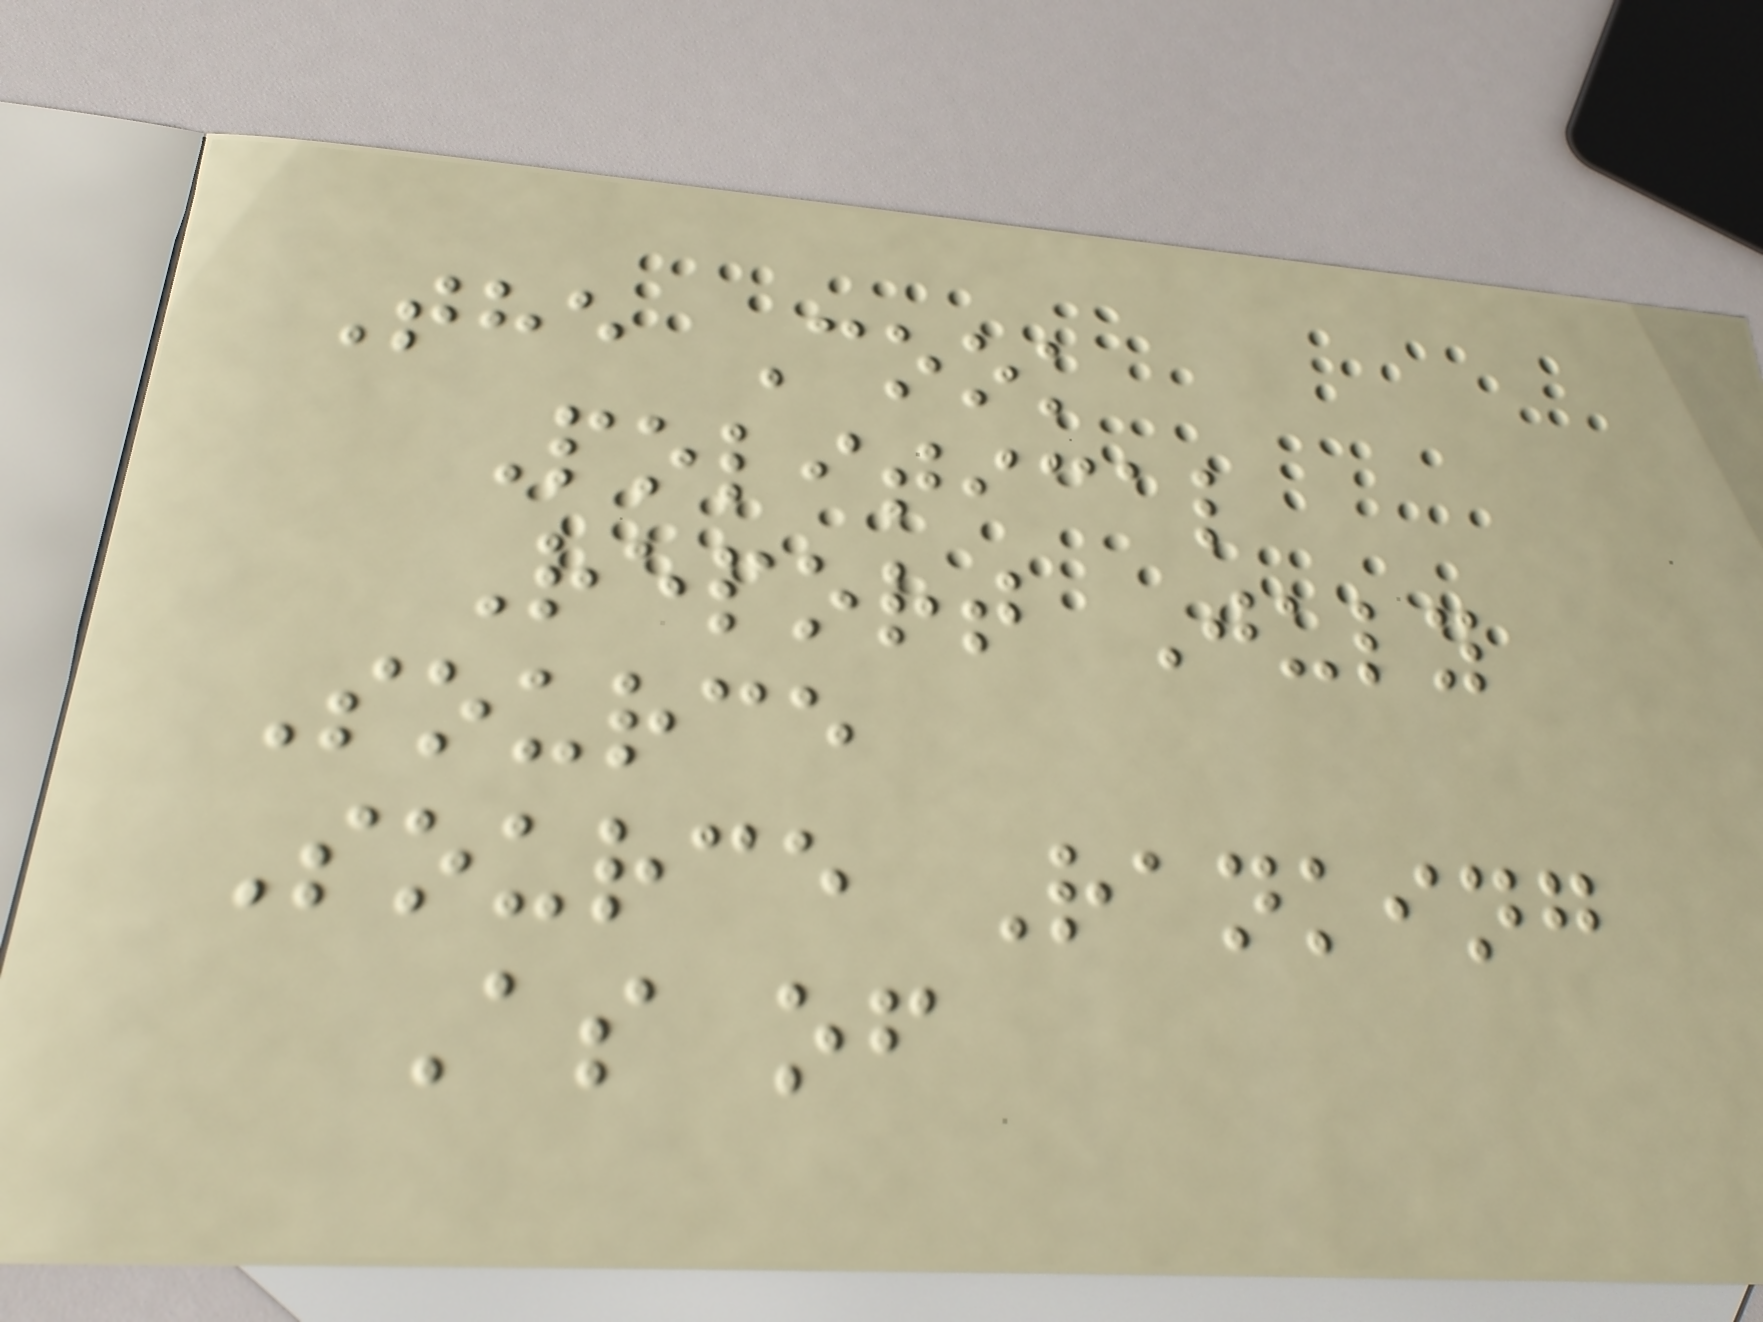The Cook
Political
Report July
Source
Source Ranking
As of
